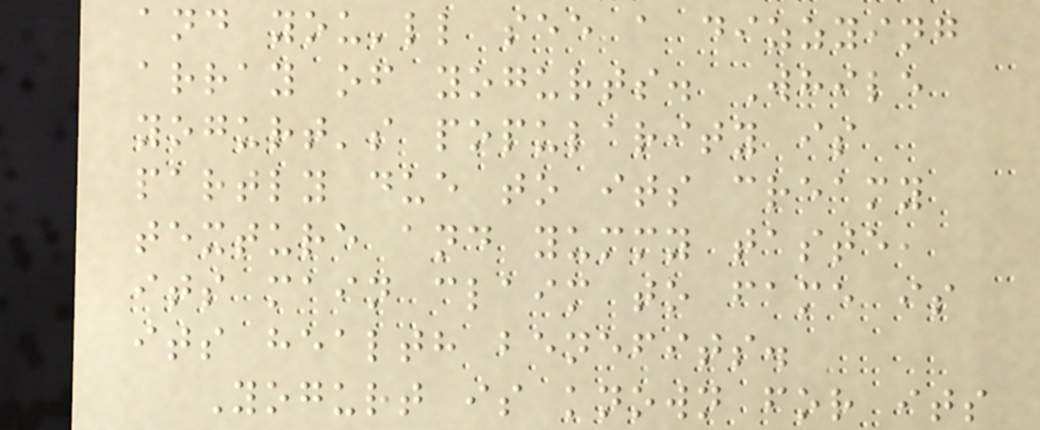and you'll see a dizzying
array of yogurts. While
yogurt's popularity is
partly due to its creamy
texture and yummy taste,
its main claim to fame is
its health benefits.
Yogurt is known for its
